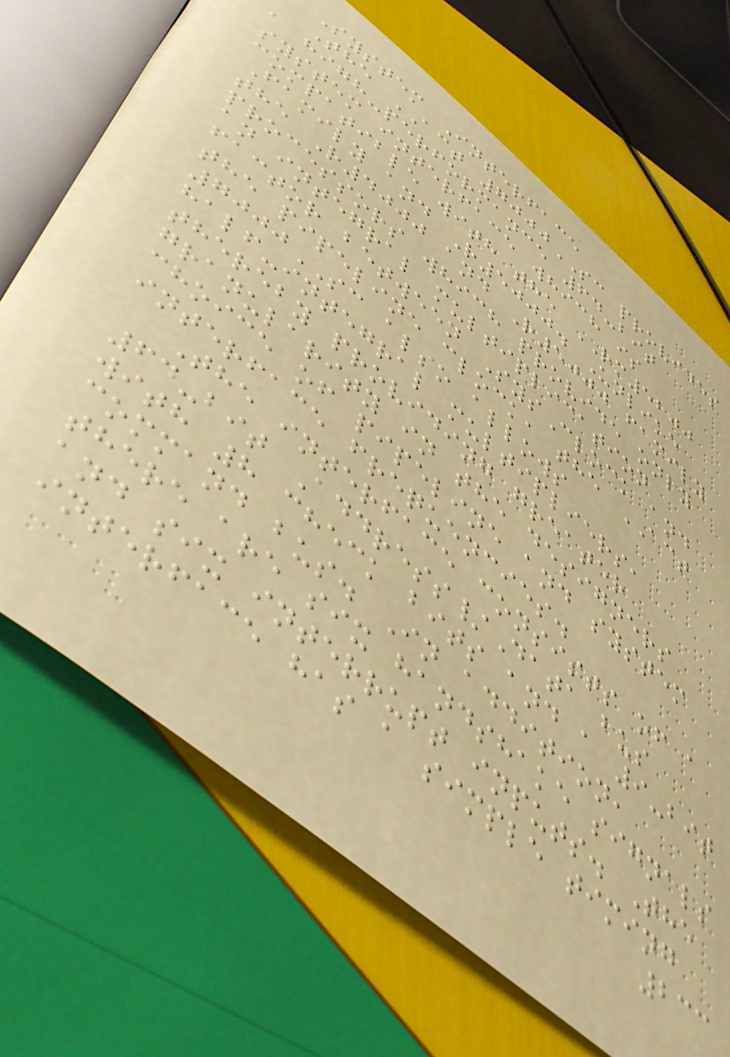System Interface
The ACT 7000SC provides
a high-performance 64-bit
system interface which is
compatible with the RM5200
Family and R5000. Unlike
the R4000 and R5000 family
processors which provide only
an integral multiplication
factor between SysClock and
the pipeline clock, the ACT
7000SC also allows
half-integral multipliers,
thereby providing greater
granularity in the designers
choice of pipeline and system
interface frequencies.
The interface consists of a
64-bit Address/Data bus
with 8 check bits and a 9-bit
command bus. In addition,
there are six handshake signals
and six interrupt inputs. The
interface has a simple timing
233
